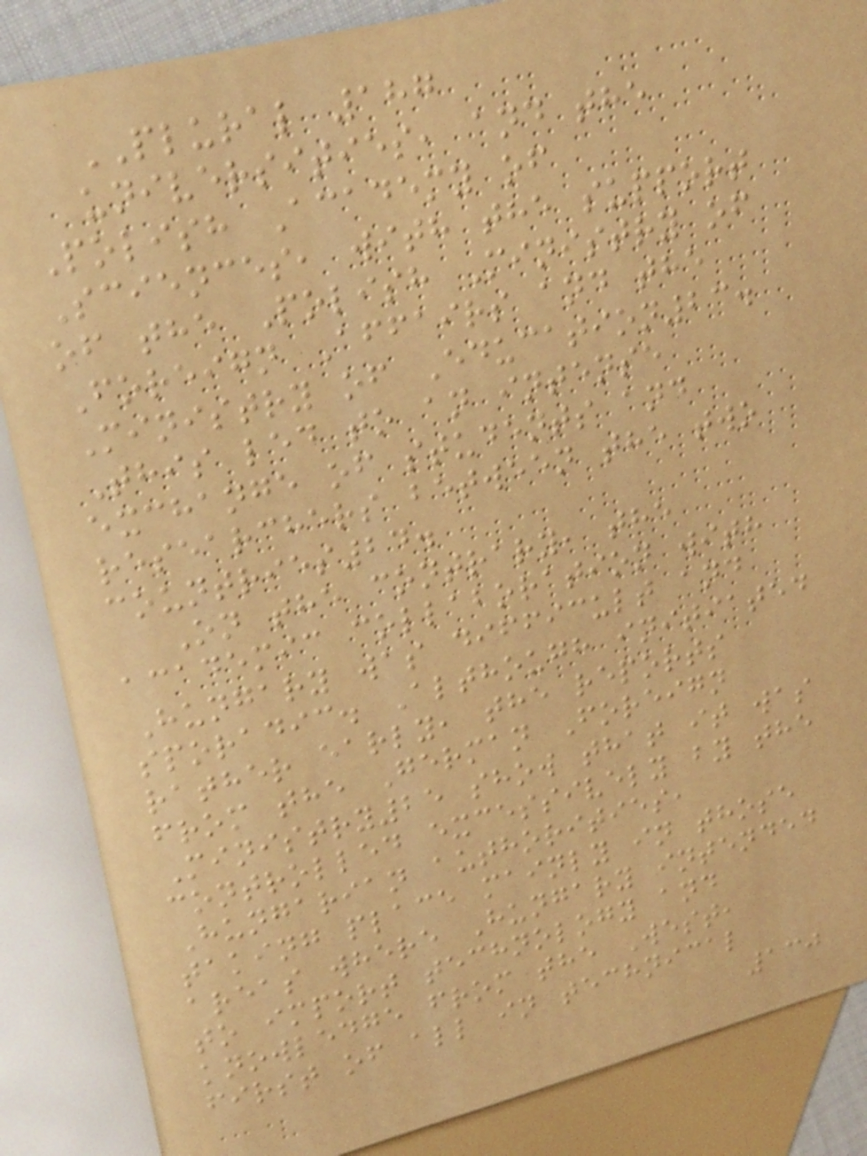PLURAL 187
universities, and the
Polish Academy of
Sciences, with the support
of the Polish Ministry of
Foreign Affairs and the
Ministry of Education23.
This led to an intense
exchange of students and
researchers between the two
countries24.
On the contrary, the
academic collaboration with
Hungary was difficult and
sporadic. Although initiated
rather early, the reports
from the German Foreign
Ministry25 show that it was
controlled excessively by the
Hungarian authorities,
taking place mainly in those
areas where Hungary intended
to import technology and
knowledge from the West,
first of all in technical
130
